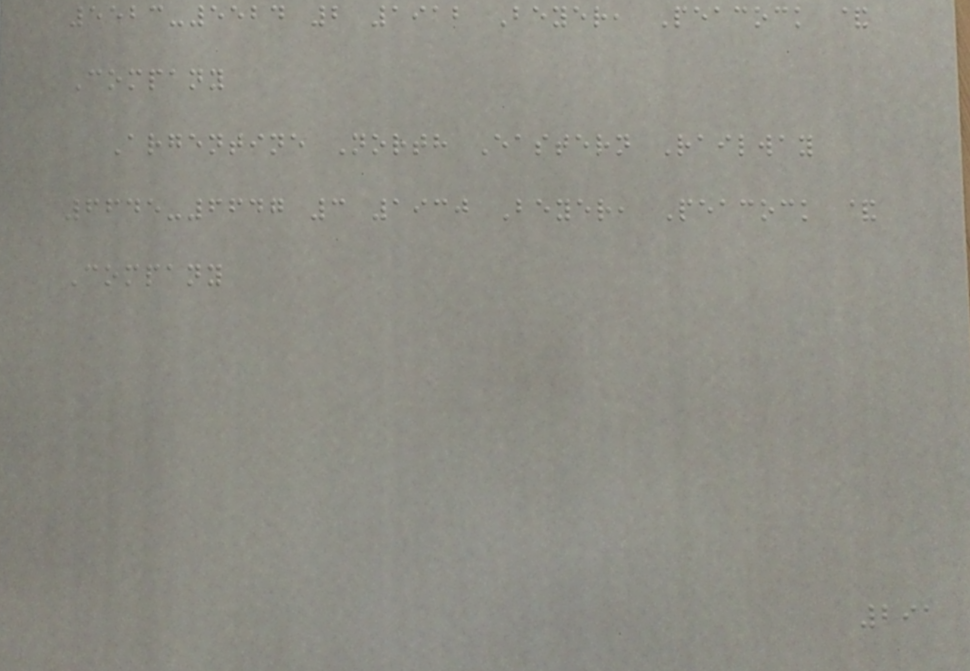5523-5524 2 1912 Beyer, Peacock &
Company
Argentine North Eastern Railway
6645-6647 3 1930 Beyer, Peacock &
Company
291
